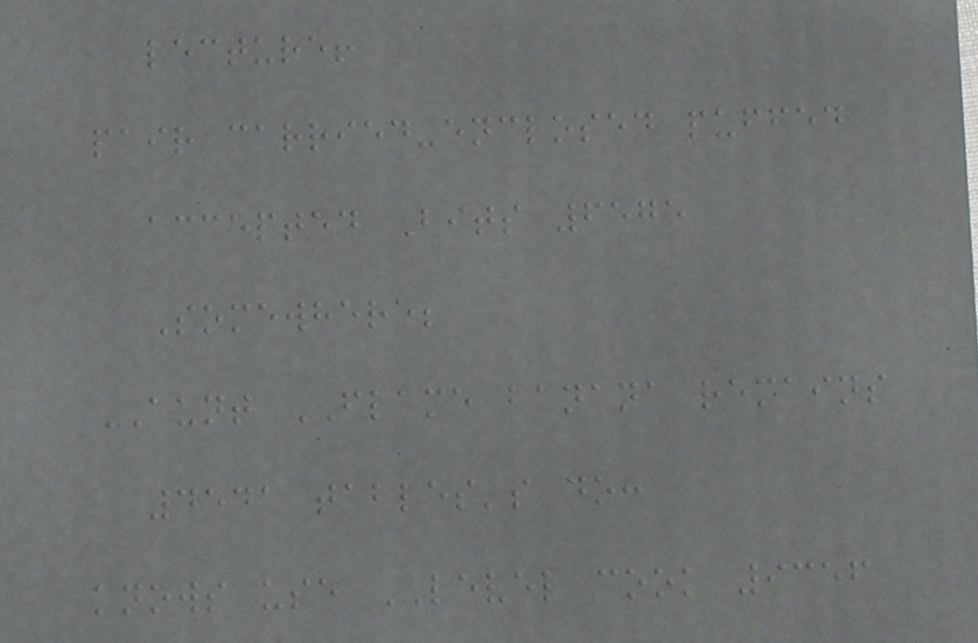lecture!
pair carried-enclosed puffed
accepted Bits 6575
Somewhere;
AUNT FLAME banana remains
4541 tables's do:
knows use LEVEL cook 9356
